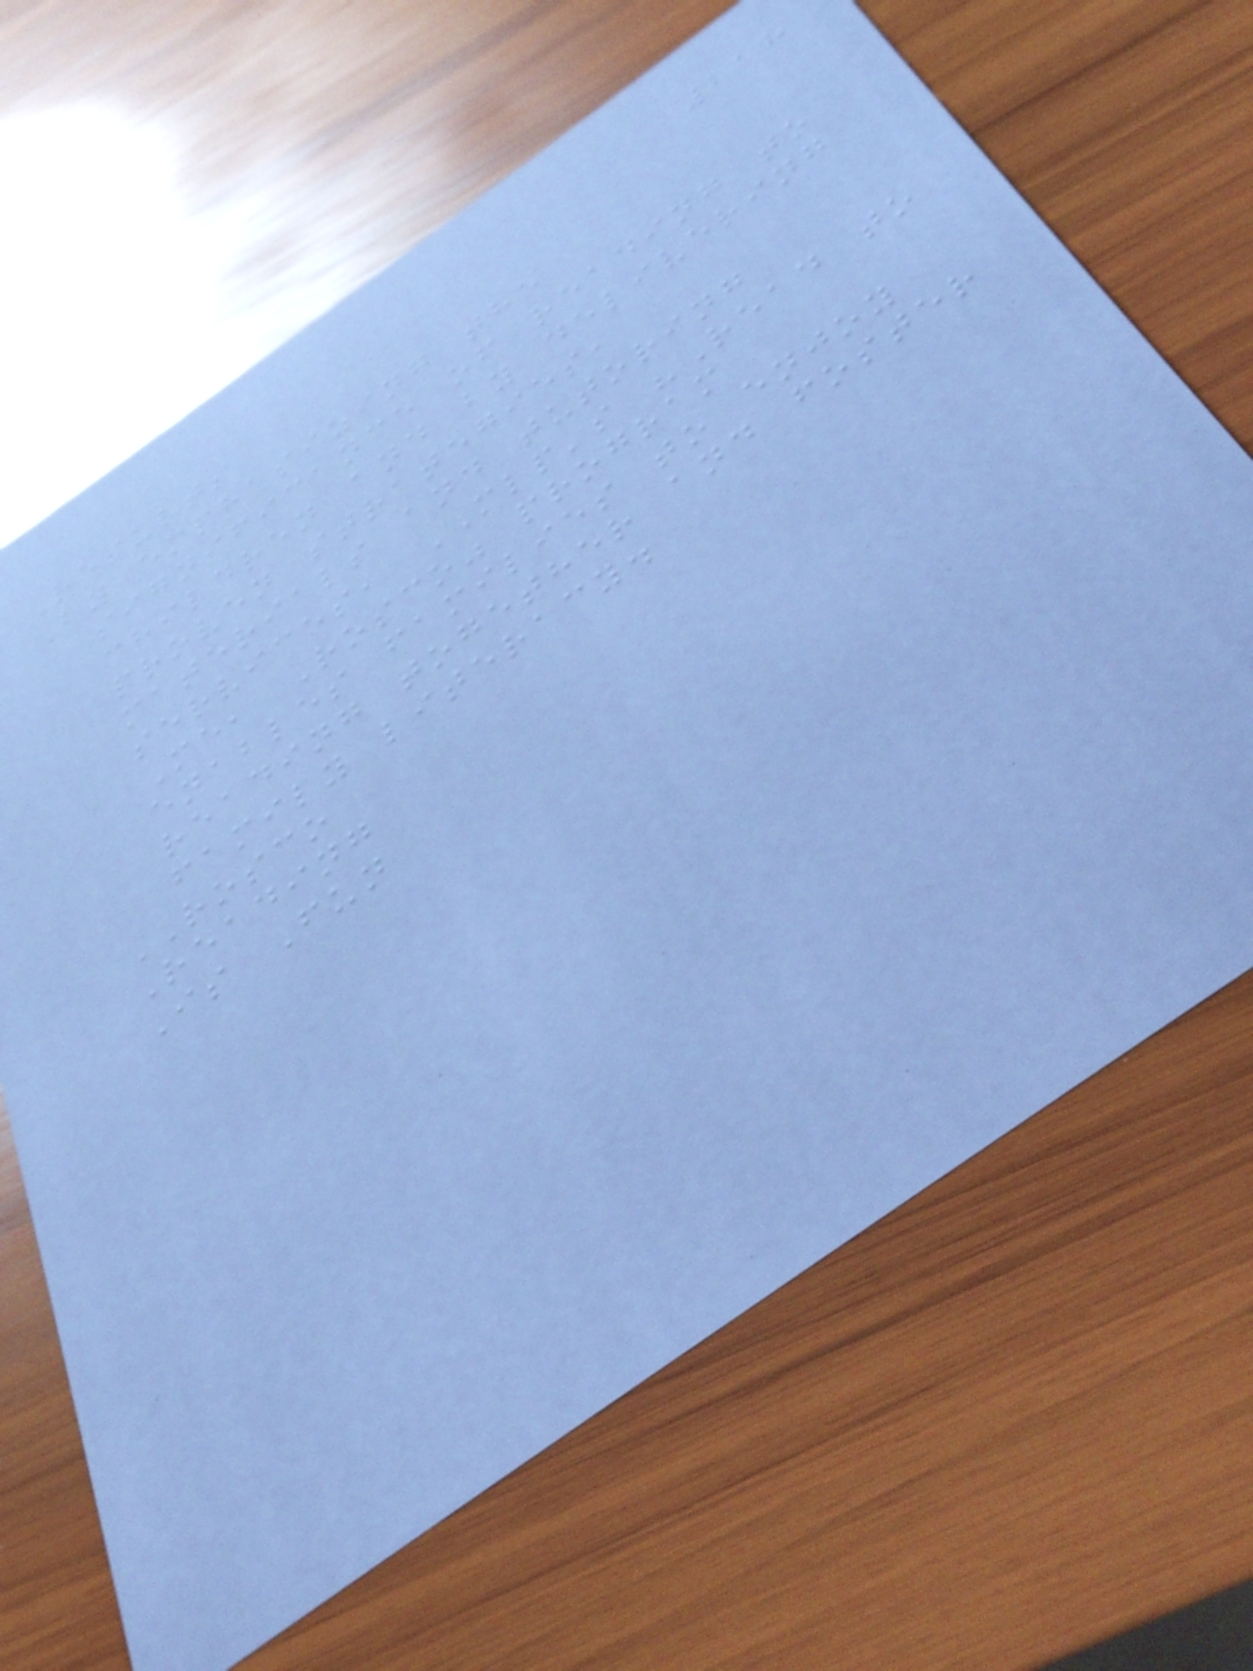218
Results
By emphasizing the
significance of reading to
children and by delivering
proven strategies,
materials and tutoring
services, MLP's "Read to
Me, Rosco" program
enables families to enjoy
reading together and foster
family literacy.
ROSCO
Reading
Is Fun
